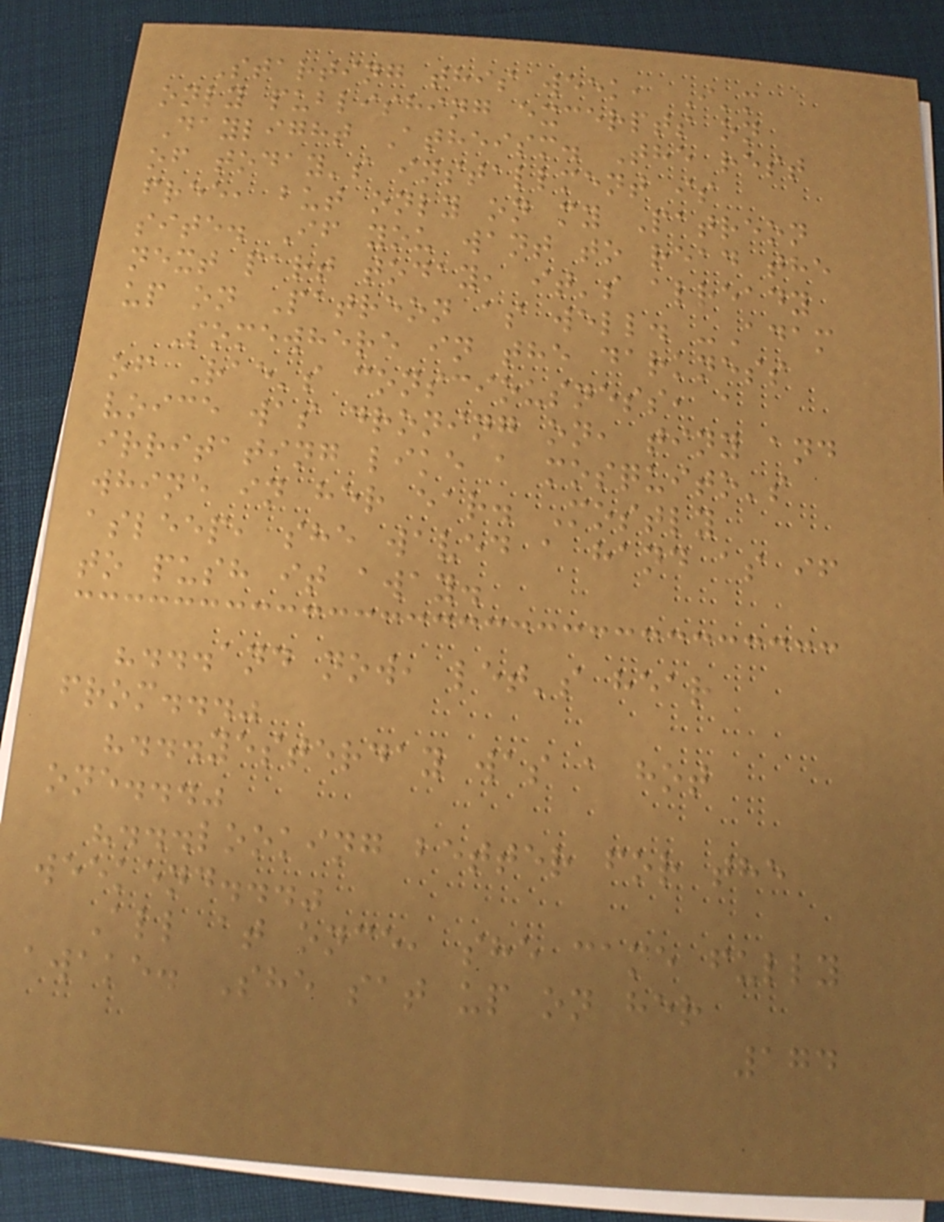Starting this week, I'm
only publishing excerpts on
Daylight Atheism. The rest
of today's installment is
free, but only on my Patreon
site. If you want to read the
next part today, it's already
up on Patreon as well. -Adam
Somewhere in the darkness
of Rae's consciousness, a
voice was droning on, tiny and
irritating like a mosquito's
whine in her ear. Mostly
asleep, she waved a hand as if
to push it away.
"...and now, let's hear
from..."
"...yesterday was a hot
one..."
"...looking better for the
weekend..."
All at once, she came fully
awake. She sat up on her
174
